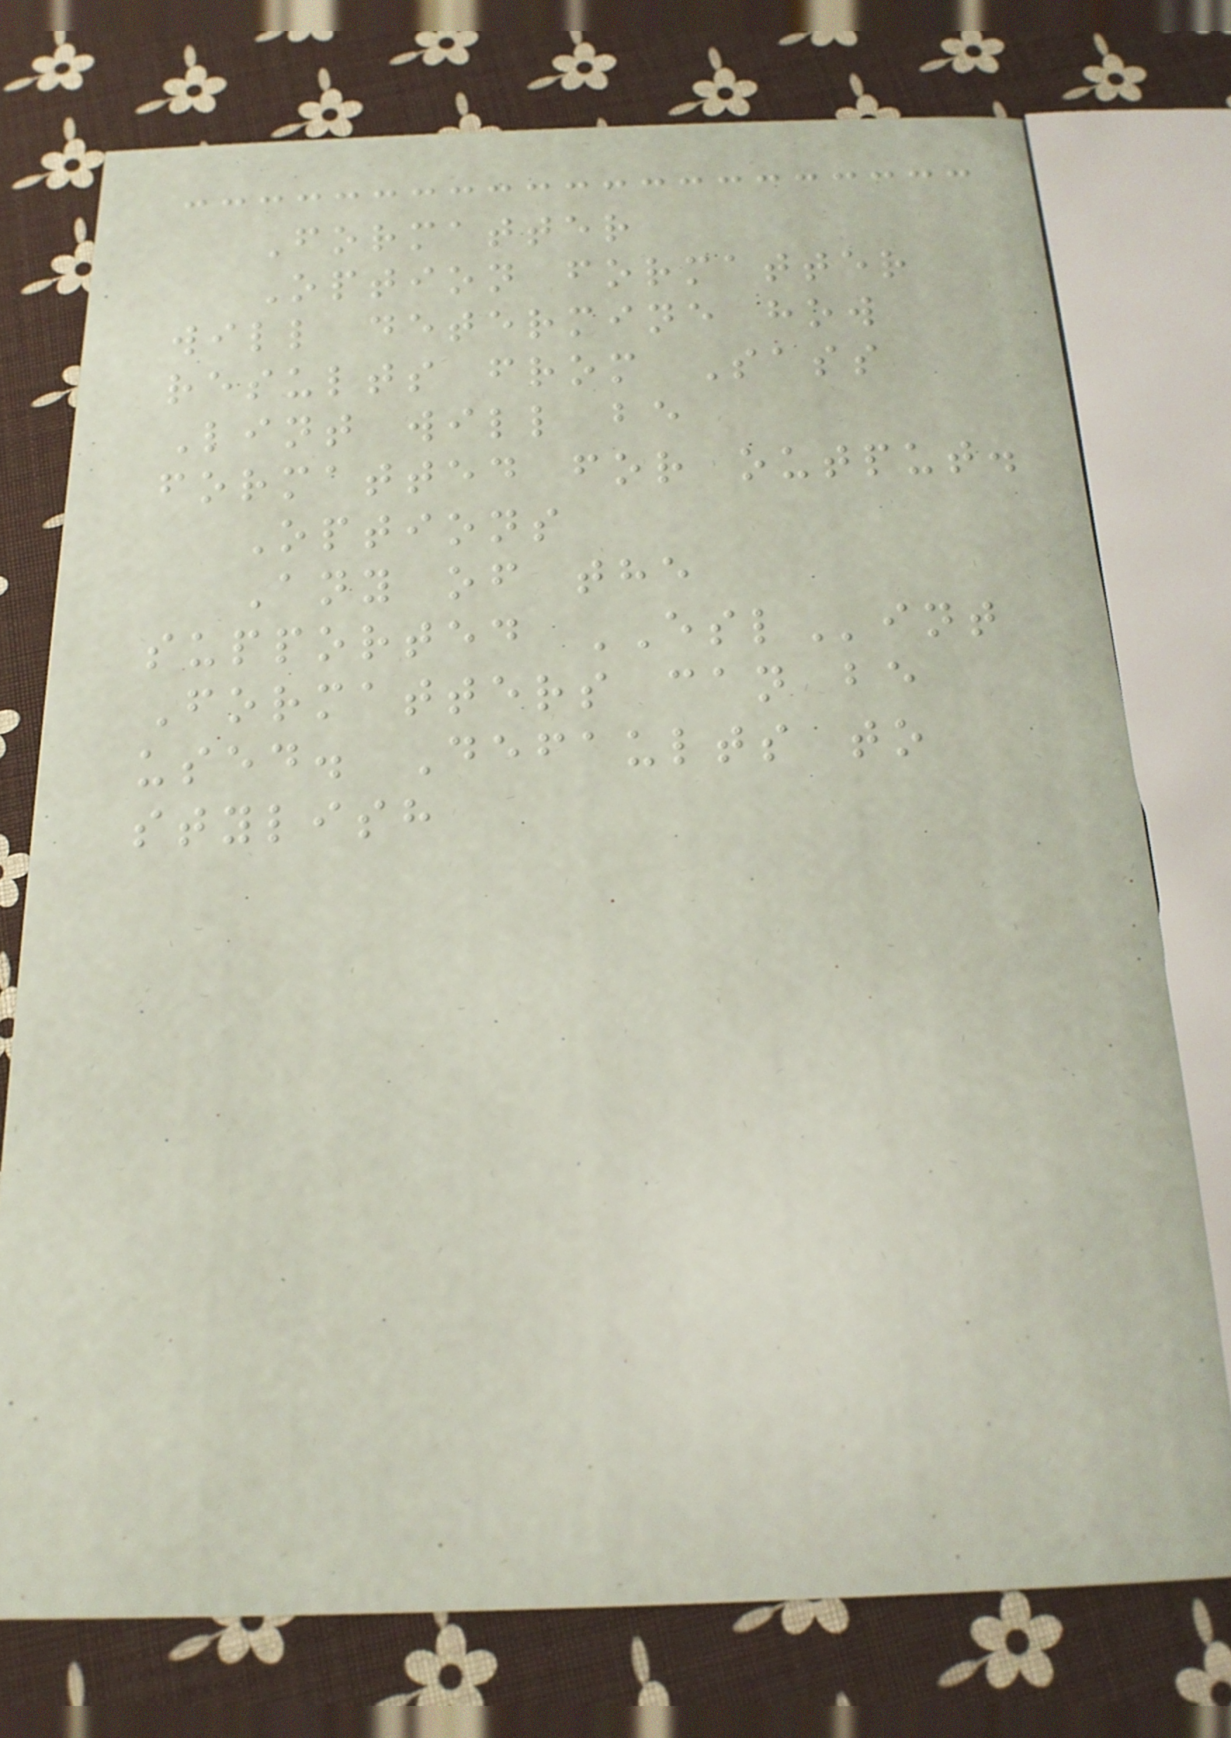Formatter
Option formatter
will determine how
results from Sass
Lint will be
formatted for output.
Options
Any of the
supported ESLint
Formatters can be
used. Defaults to
stylish
